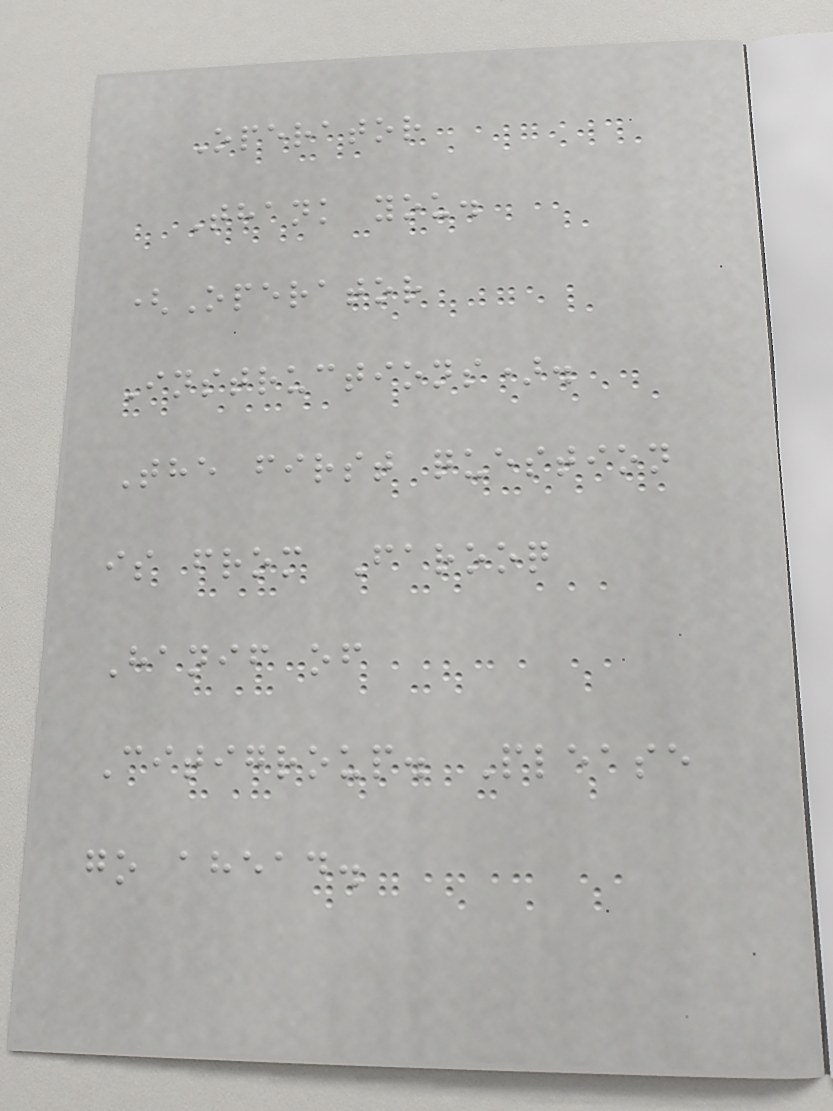Operator
Thank you.
(Operator
Instructions).
The first question
is from Farooq
Hanif of
Citigroup. Please
go ahead.
